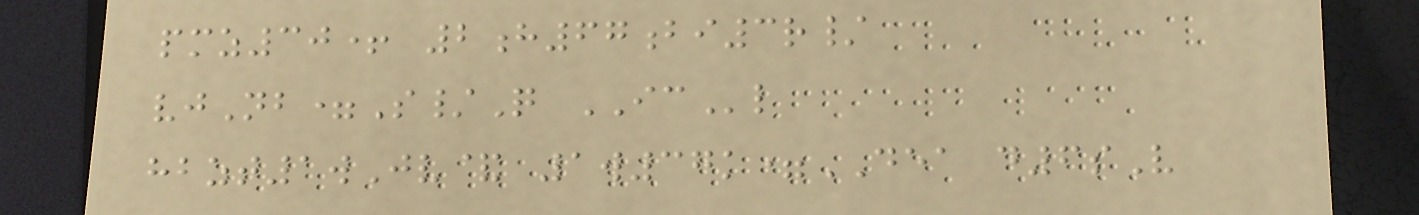pmz30+ 2h67bi3r/
vjNb=S/Q ICl
hbzt1wJv& 1w37k=DEA d6sV
